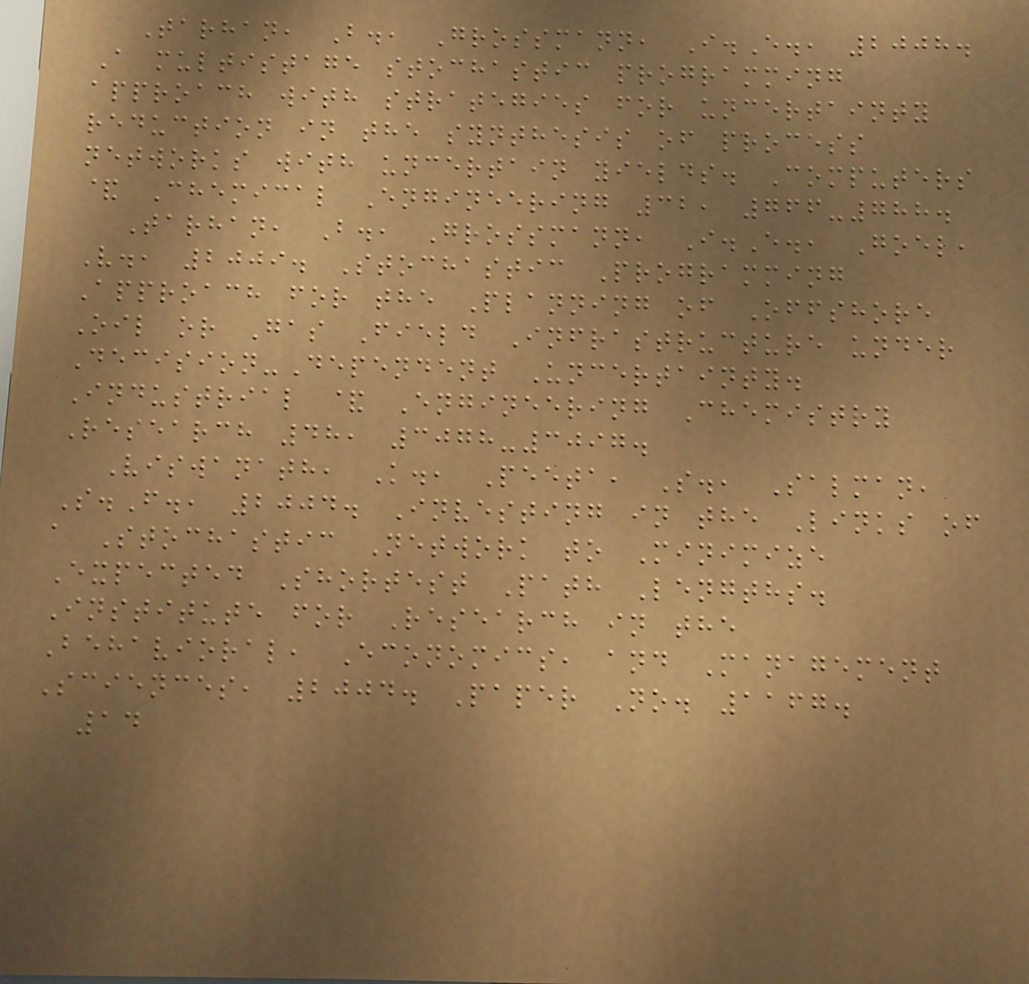Tarhan, B., Grossmann, I.E., 2008.
A multistage stochastic programming
approach with strategies for uncertainty
reduction in the synthesis of process
networks with uncertain yields. Computers
& Chemical Engineering 32, 766-788.
Tarhan, B., Grossmann, I.E., Goel,
V., 2009. Stochastic Programming
Approach for the Planning of Offshore
Oil or Gas Field Infrastructure under
Decision-Dependent Uncertainty.
Industrial & Engineering Chemistry
Research 48, 3078-3097.
Viswanath, K., Peeta, S., Salman,
S.F., 2004. Investing in the Links of
a Stochastic Network to Minimize
Expected Shortest Path Lengths.
Institute for Research in the
Behavioral, Economics, and Management
Sciences, 2004. Paper No. 1167.
14
